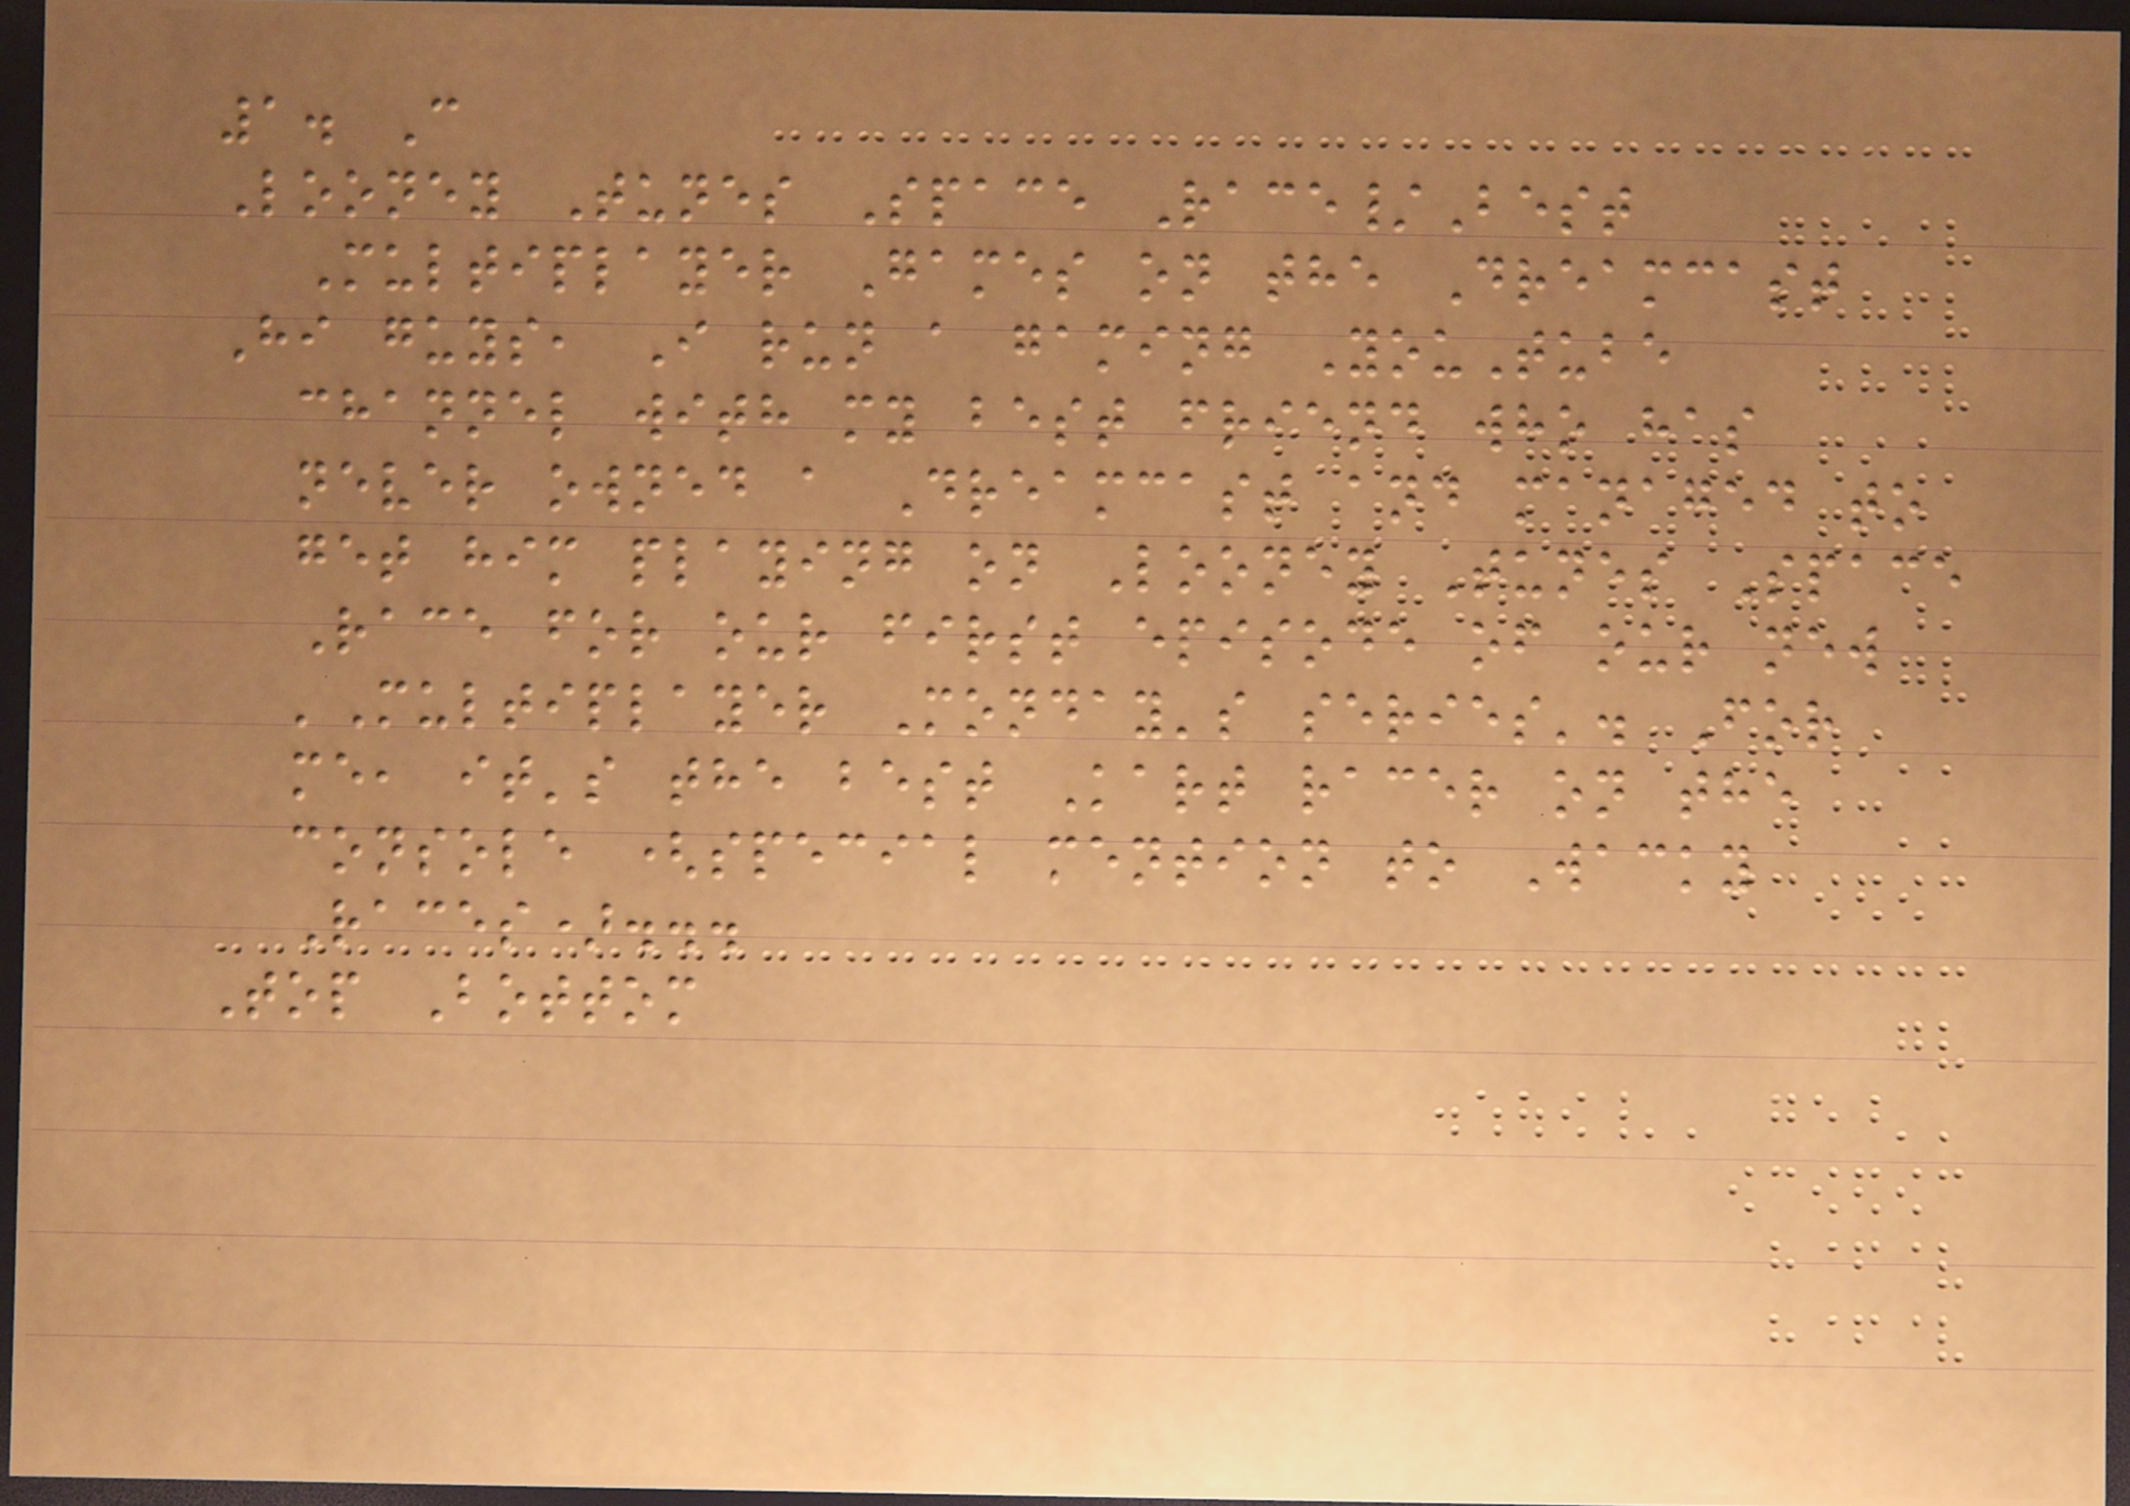1. C
Looney Tunes Space Race/Best
Multiplayer Games on the Dreamcast
Hi guys, I run a gaming YouTube
channel with my best friend who has
never owned a Dreamcast and managed to
get him playing on Looney Tunes Space
Race for our first episode of our new
'Multiplayer Monday's series'. For
me, it's the best Kart racer on the
console (special mention to Wacky
Races)...
Top Bottom
